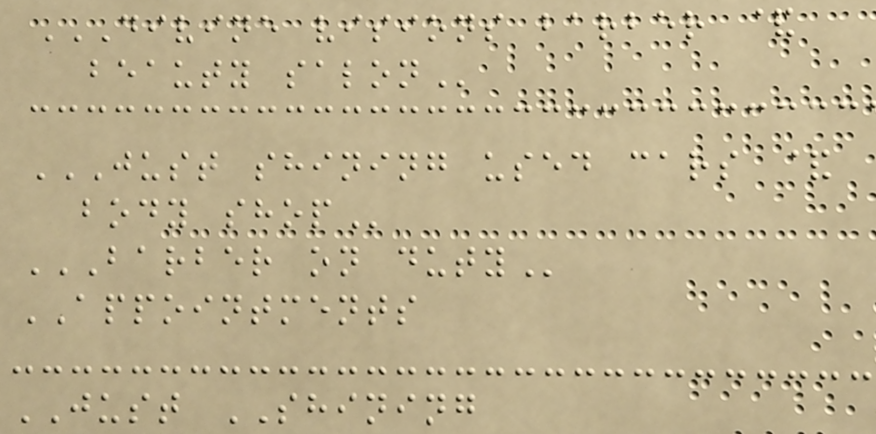DIVINE VISIONS BARBER &
BEAUTY SALON
JUST SHINING USED CARS &
BODY SHOP
BARBER ON DUTY
APPOINTMENTS
JUST SHINING
